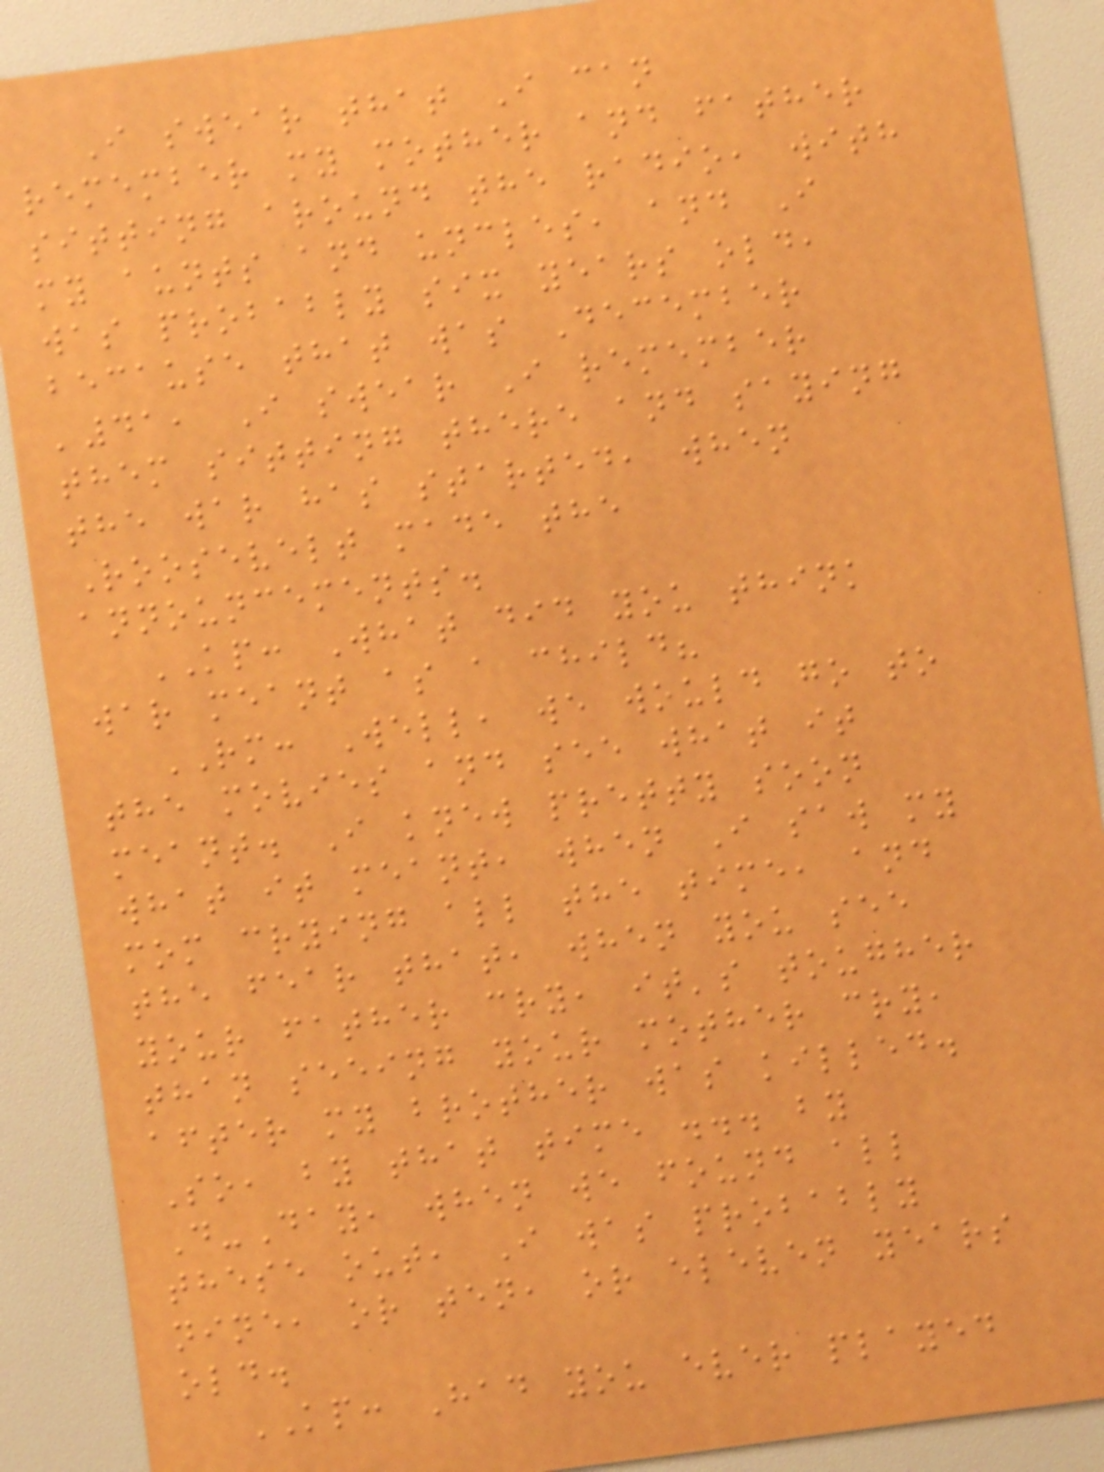I swear that I can
remember my mother and father
sitting around the radio, with
my aunts and uncles, and I
was probably six years old,
because that was December
'41, I swear I remember
them sitting there and saying
the war has started, when
Roosevelt made the
announcements.
KP: What did you think
war meant as a child?
RM: Well, we would go to
the movies and see what it
meant. I knew pretty soon
what it meant, when I saw my
mom crying all the time, and
the fear that, when you see
your father cry, it's tougher
than seeing your mother cry,
after my brother was killed.
So, by that time ... by
D-Day, when we found all
these out, I was probably
nine, or ten, or eleven years
old.
KP: Had you ever played
